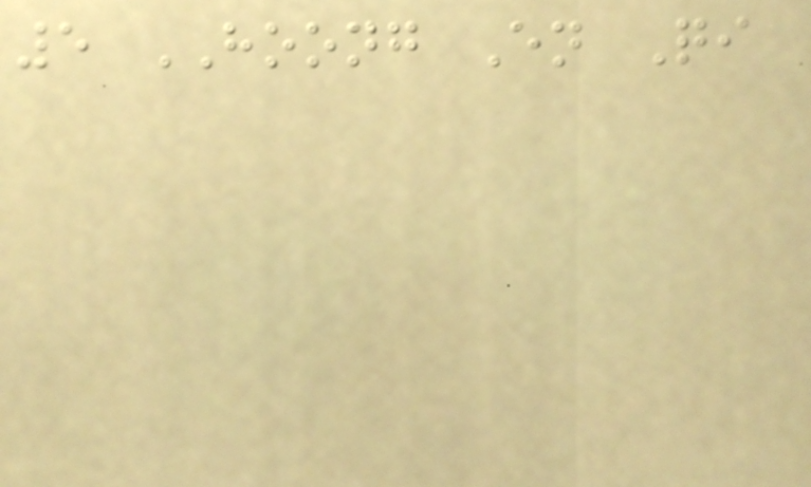5 HOONG En Qi
